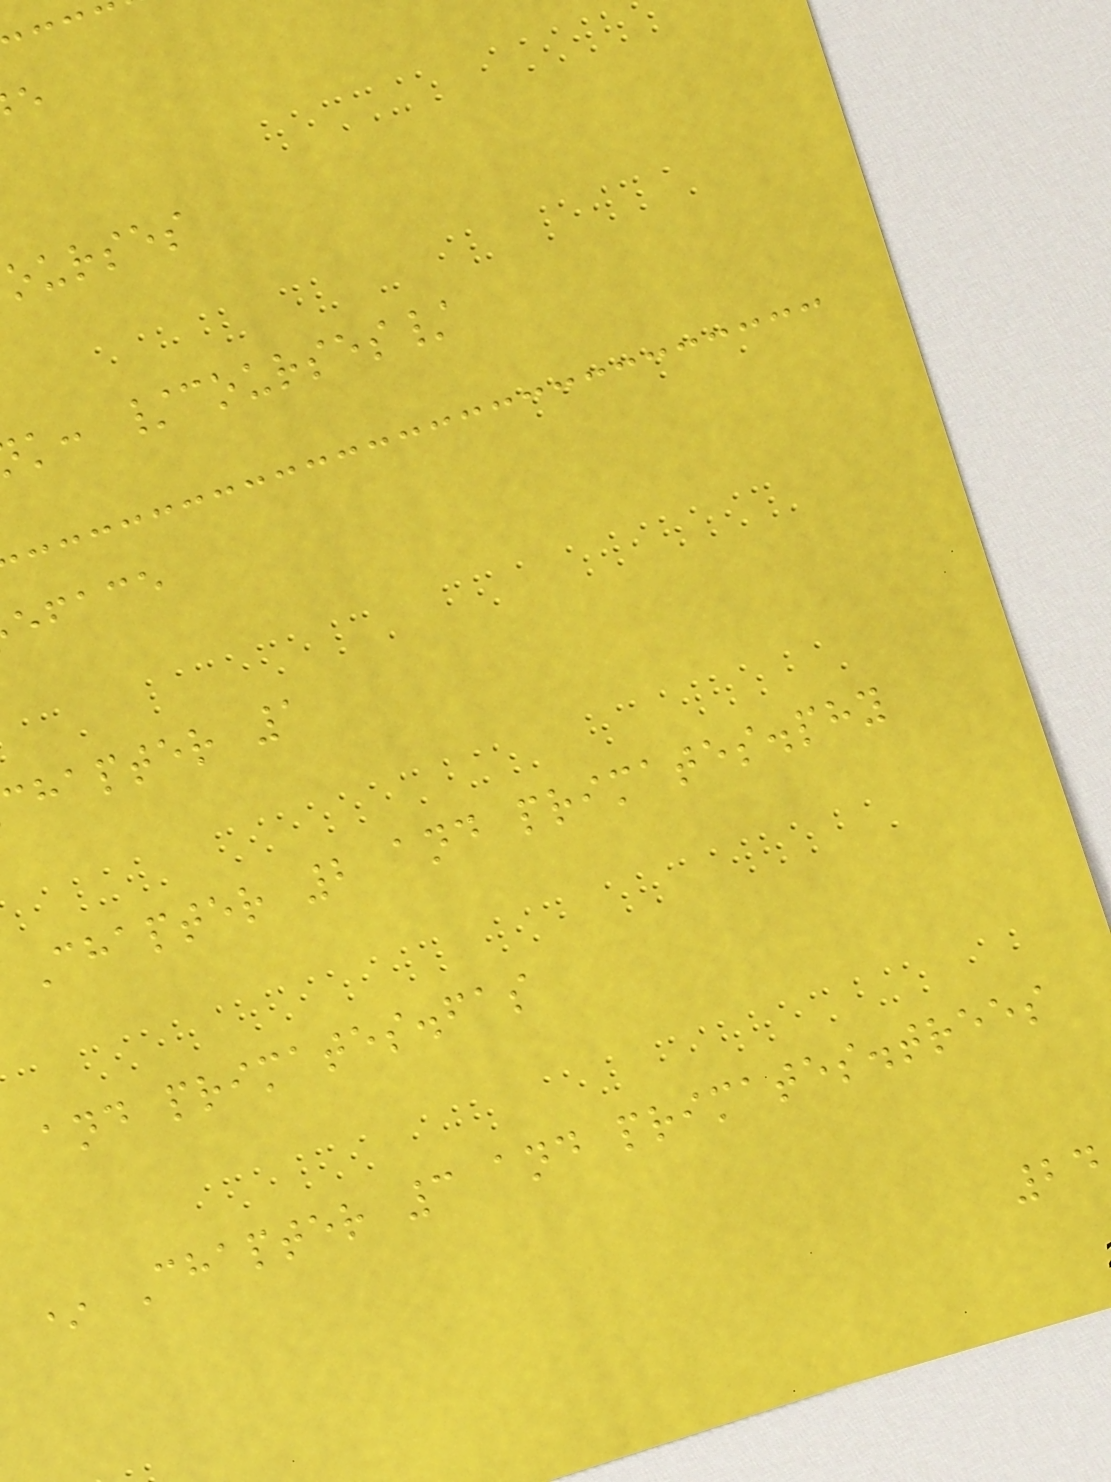ourses
k: /courses/
eface
chapter 1
Chapter 2 and primates.phy
and primates.fas
* Chapter 3 and primates.trees
24
